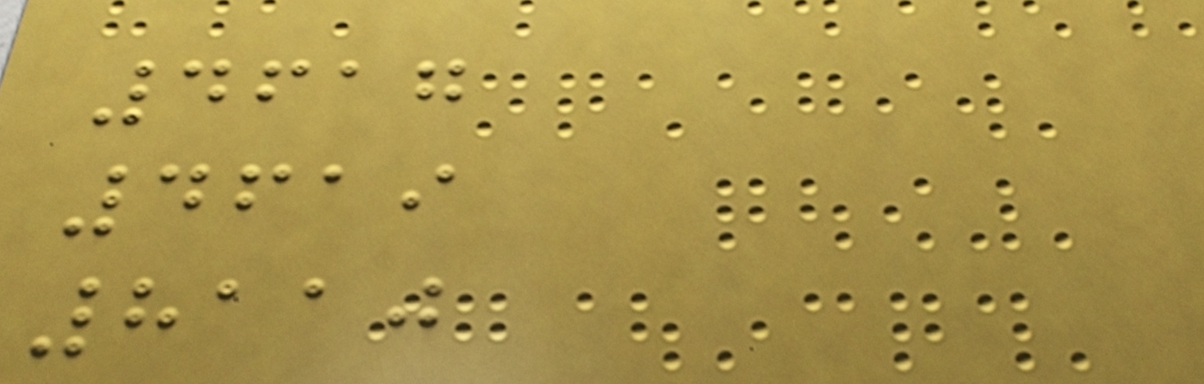4617
4619
8110
